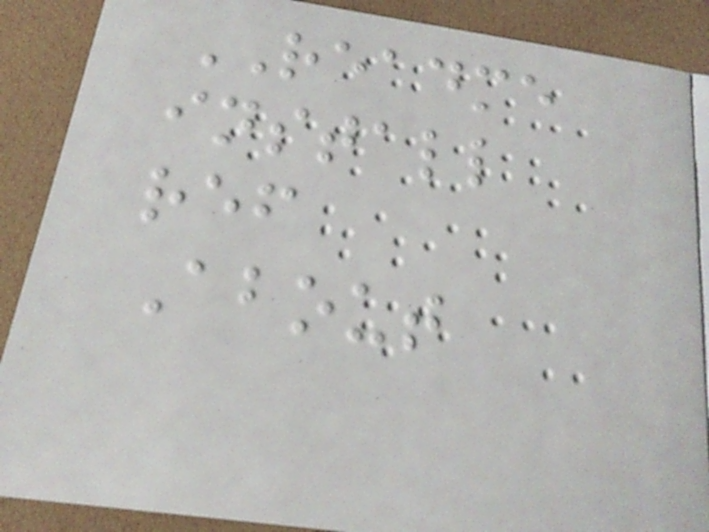README
install
ref
About
